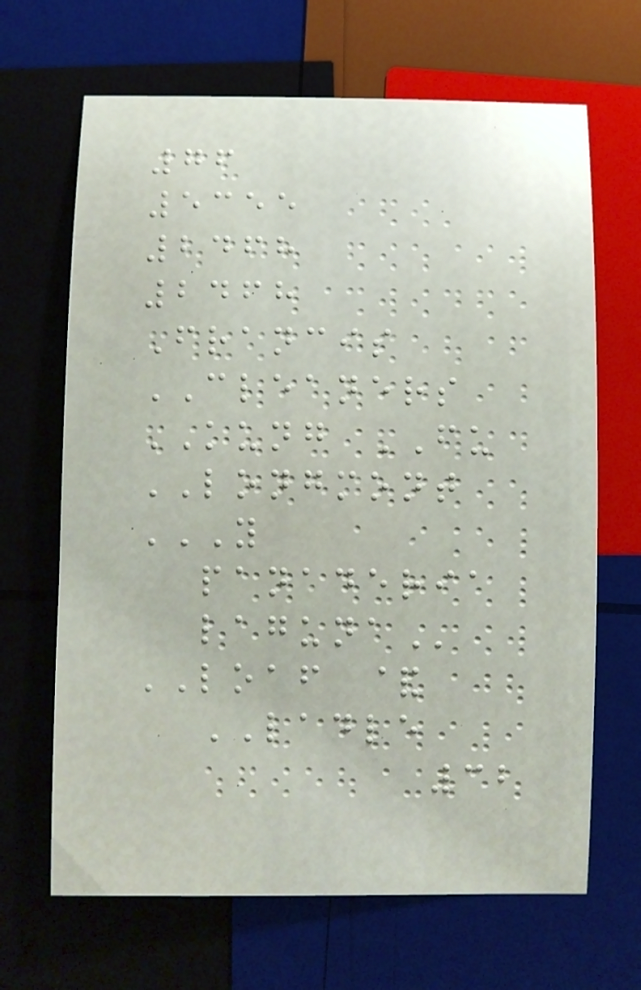76
5355
2468
2468
Francis
CLEANERS
KUNG FU
LONGMONT
Y
PANADERIA
LAGUNA
LOAF &
LADLE
32
